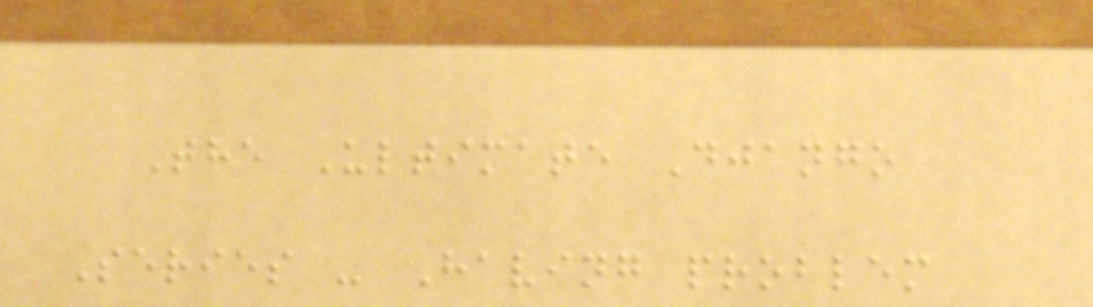The Ultimate Django
Series - Having problem
